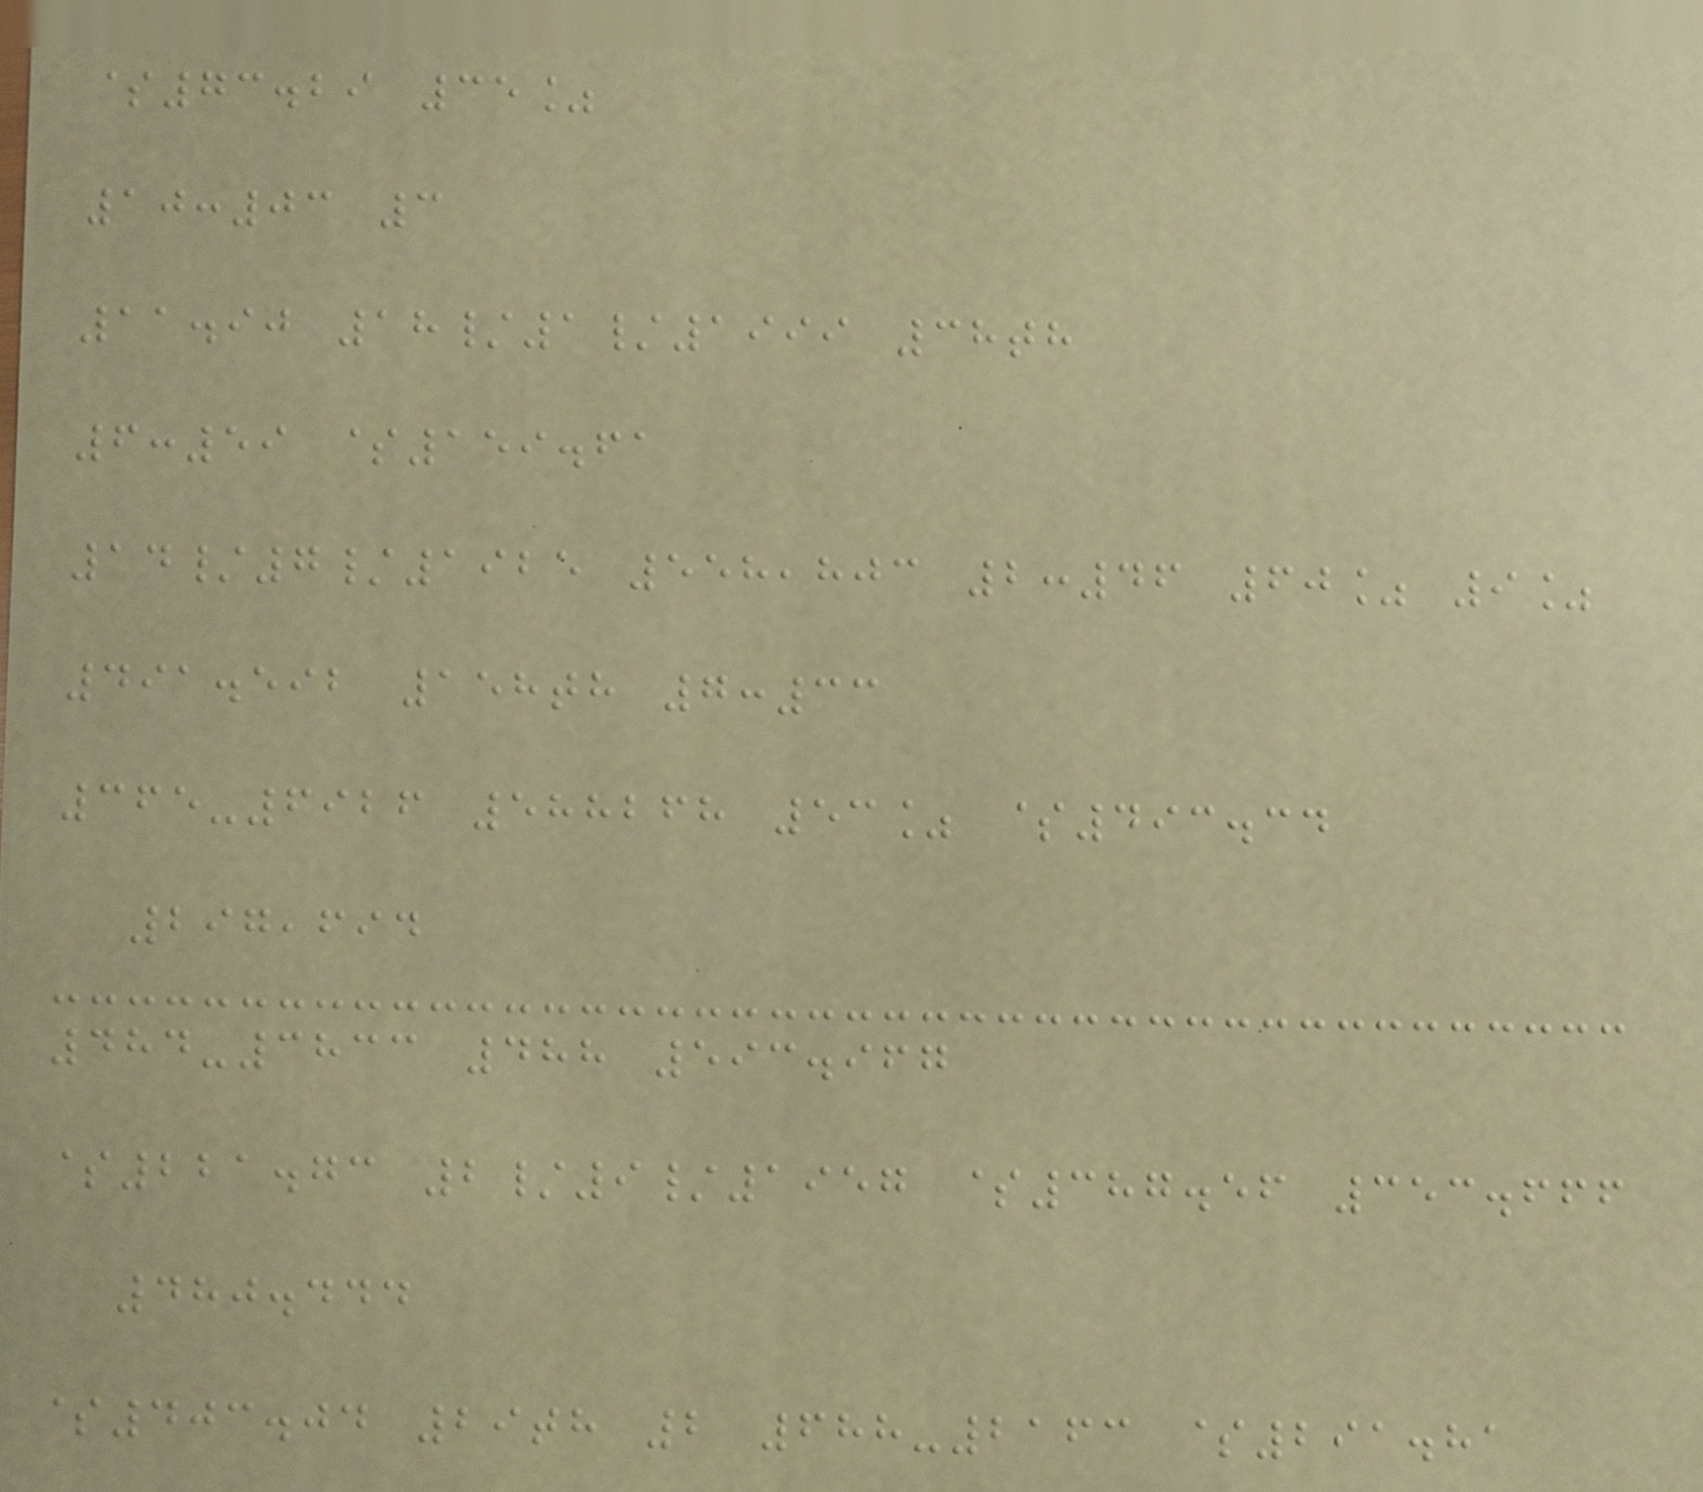$73.29 35%
10:03 3
11.90 18/1/1999 38th
6:59 $159.61
14/7/1925 558,803 2:46 60% 9%
491.592 158th 7:33
365-6926 588268 53% $493.34
297,694
484-3833 488 593.967
$221.73 2/9/1957 $387.56 353.666
480.444
$403.04 29th 2 688-2163 $291.81
